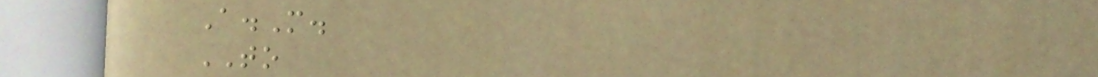A.M.
TO
